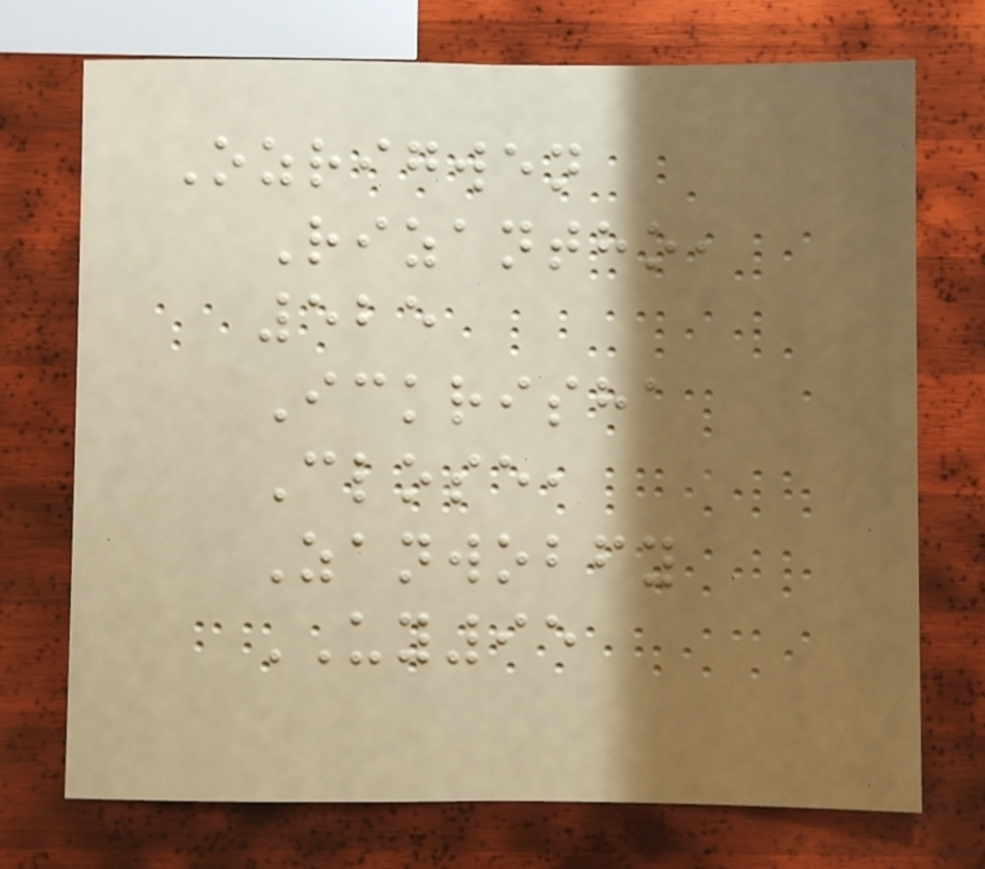Ozrigwen
Rizantho,
525
Ickrisha
Close,
Zanwobfy
UY95
